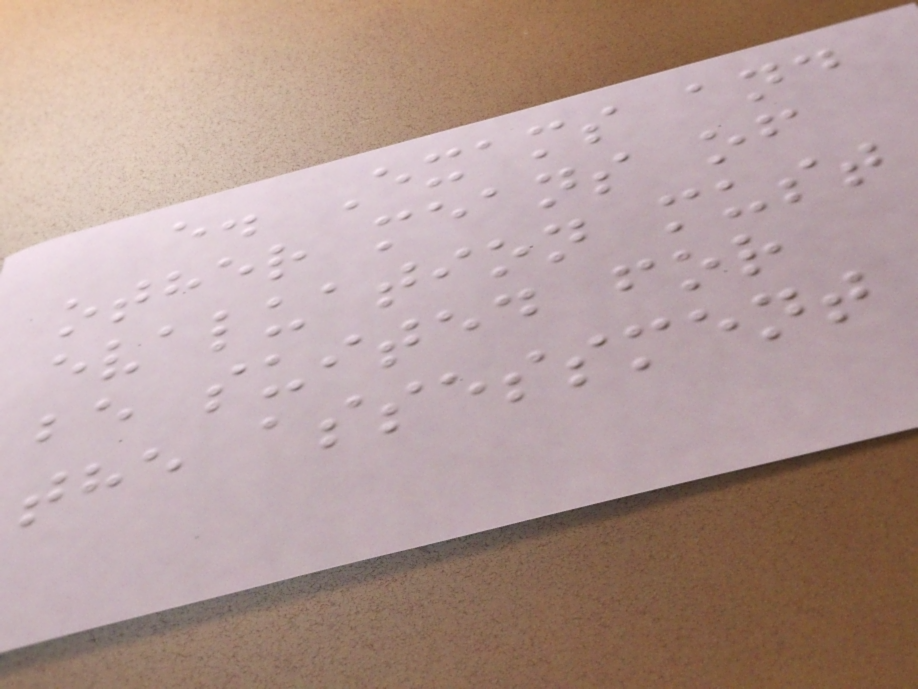e. Exams and
other means of
evaluation must
be suited for
the assessment
